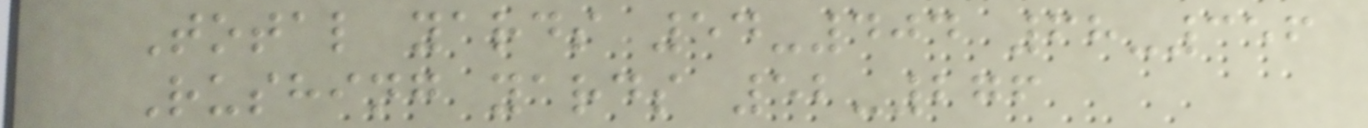Total yards 54-404 68-356
Rushing yards 52-276
